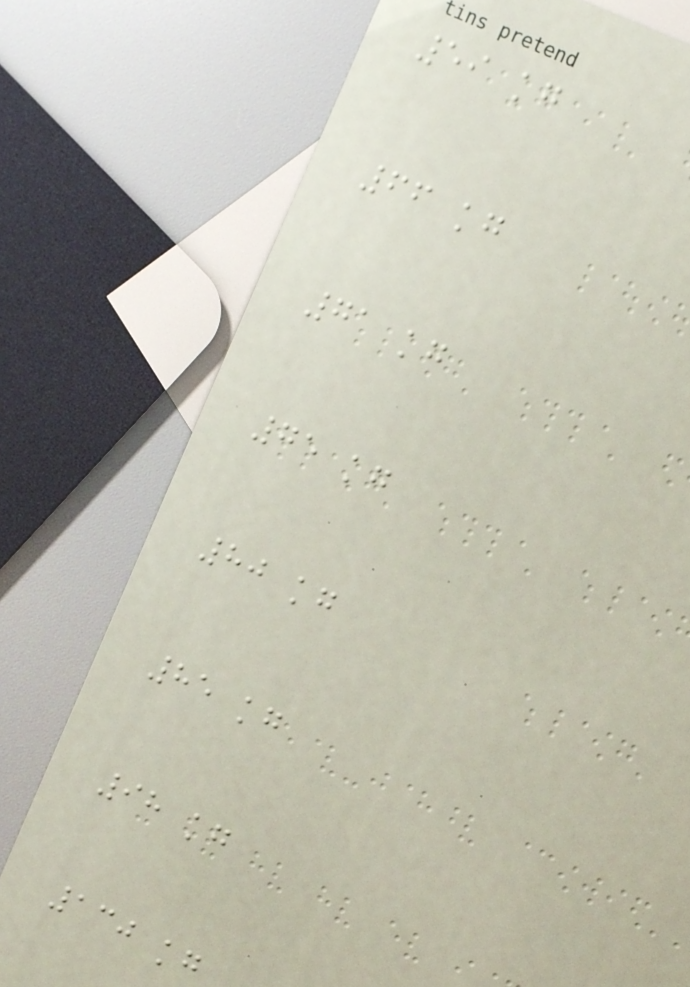59 kg
66 kg
71 kg
75 kg
80 kg
85 kg
98 kg
130 kg
